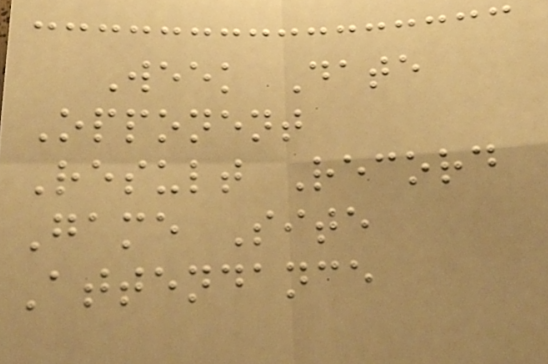Week Date
Opponent
Result Record
Game Site
Attendance
